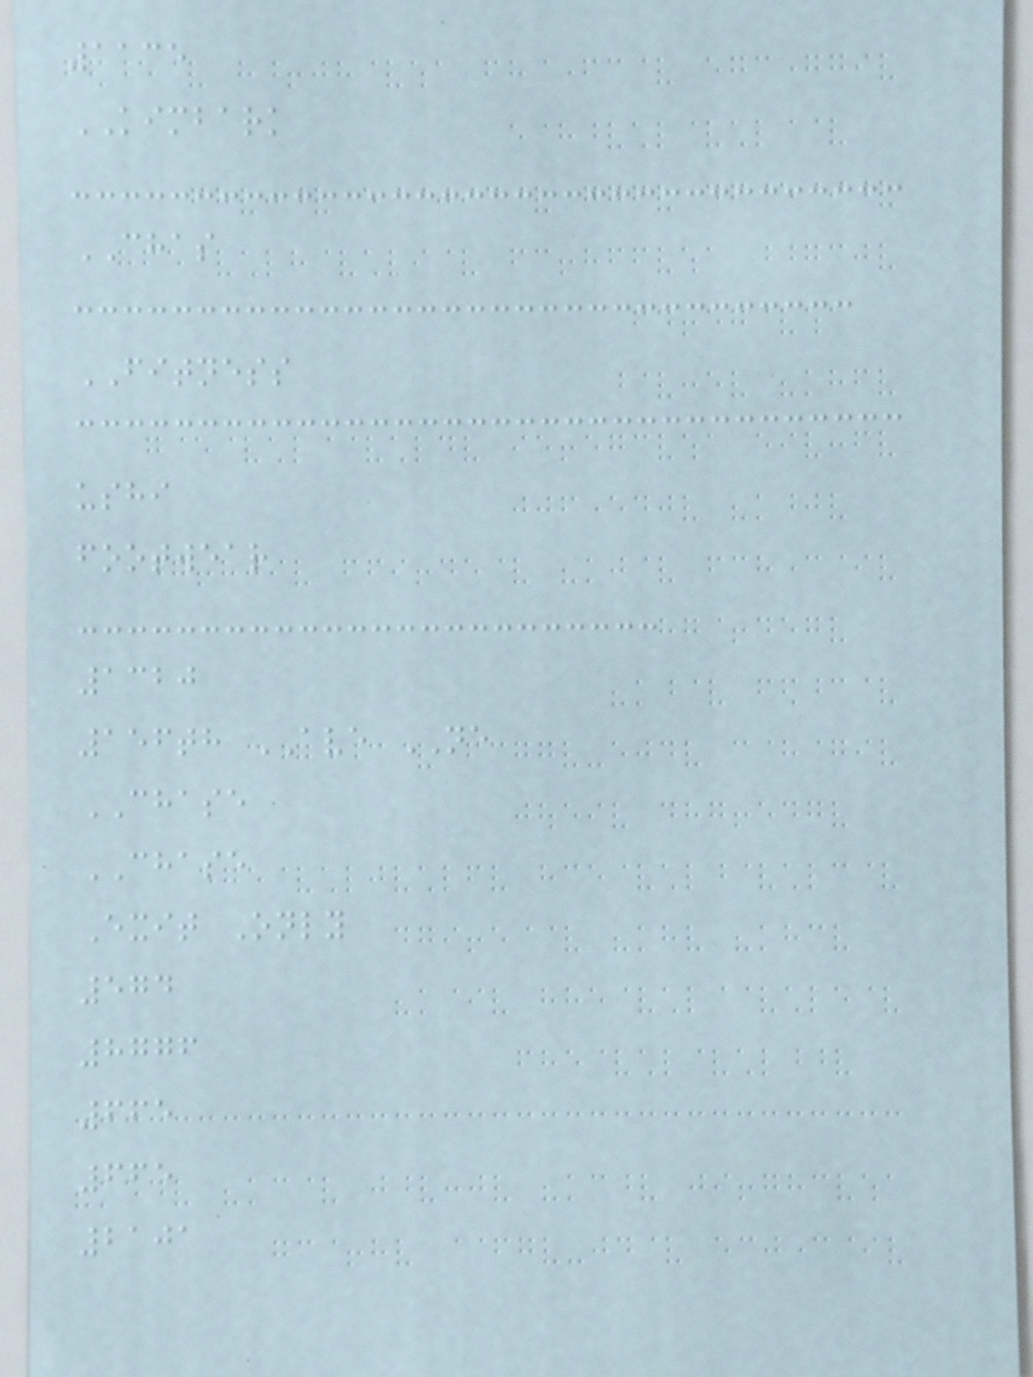1135
KIMBARK
CHAS
FITNESS
ushi
footwear
1320
156th AVE NE
CHASE
CHASE
Exit Only
574
8776
665
665
2101
